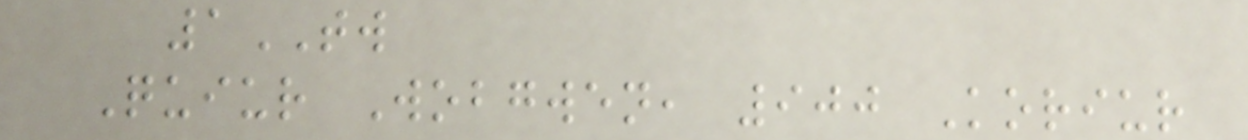1TW
Quiur Wobgwen, 900 Koriur
